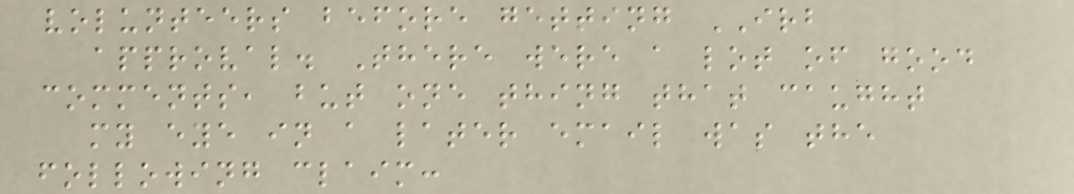volunteers before getting IRB
approval. There were a lot of good
comments, but one thing that caught
my eye in a later email was the
following claim:
